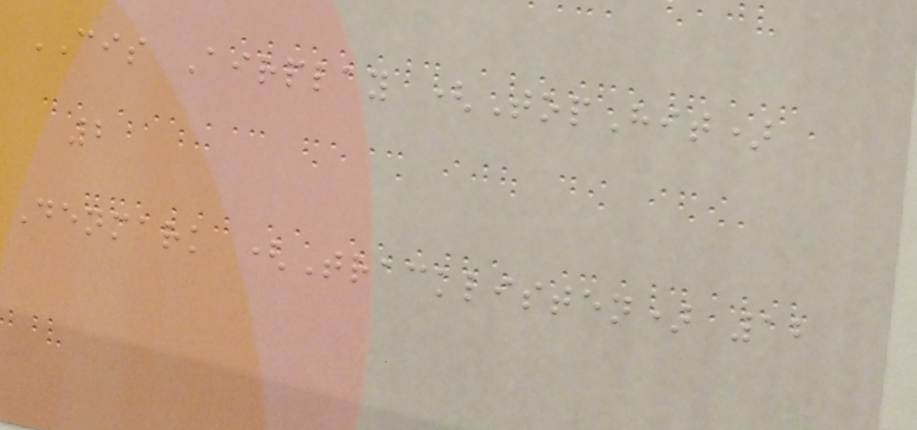CIS Airplay (TopHit)
2
Denmark (Tracklisten) 12
